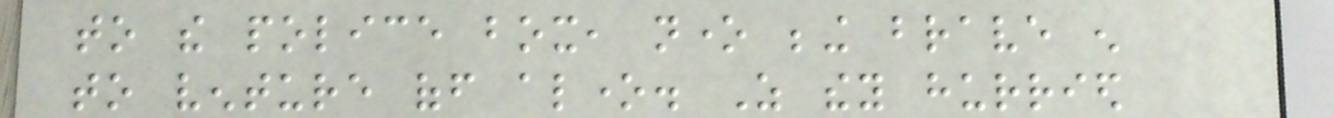to the police box, none being brave enough
to venture off alone. As they hurried
